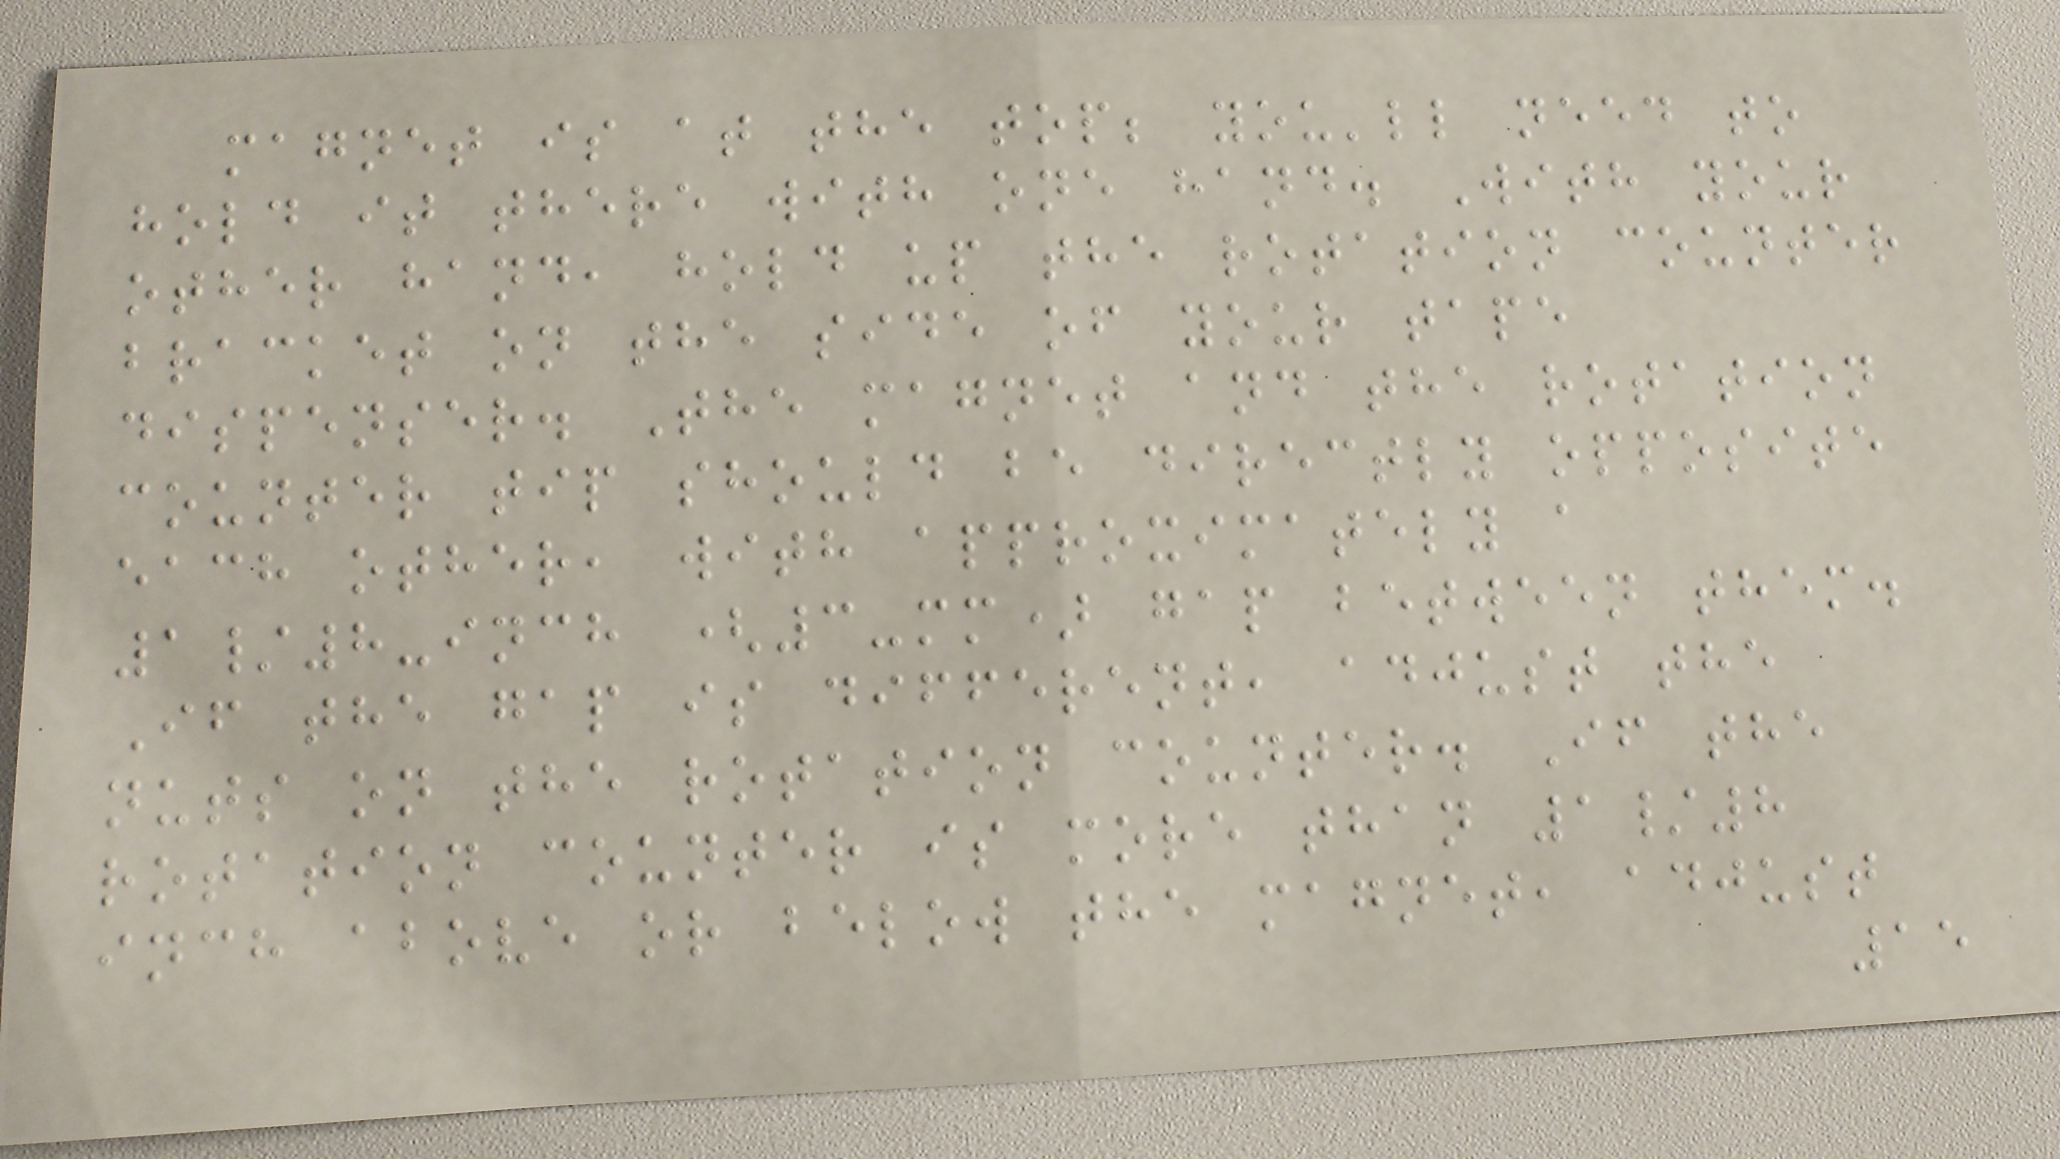magnet is at the top; you'll need to
hold it there with one hand. With your
other hand, hold up the rotation counter
bracket on the side of your tape
dispenser. The magnet and the rotation
counter tip should be directly opposite
each other, with approximately a
1/8-inch (3-mm) gap between them.
If the gap is different, adjust the
nuts on the rotation counter. If the
rotation counter is more than 1/8
inch above or below the magnet, adjust
15
